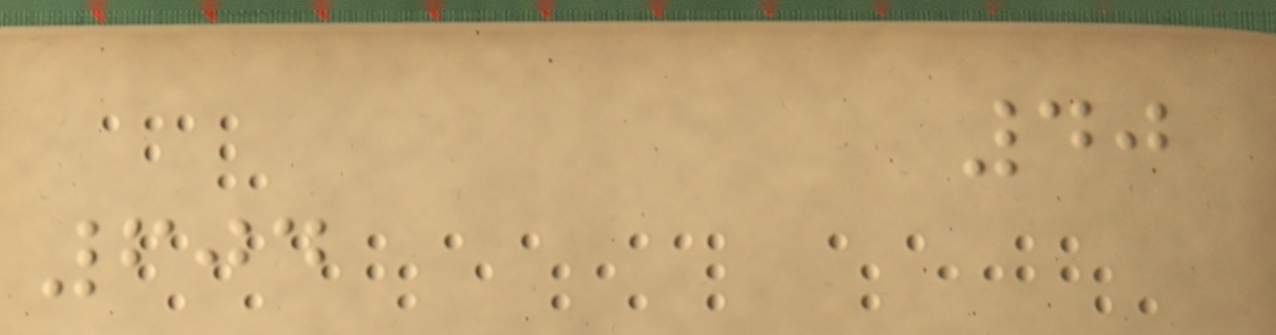40
604
